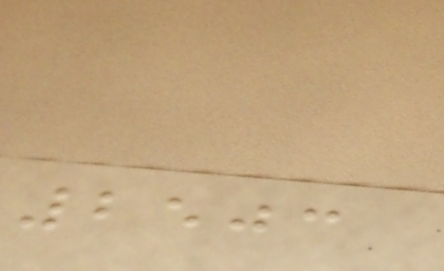2503
